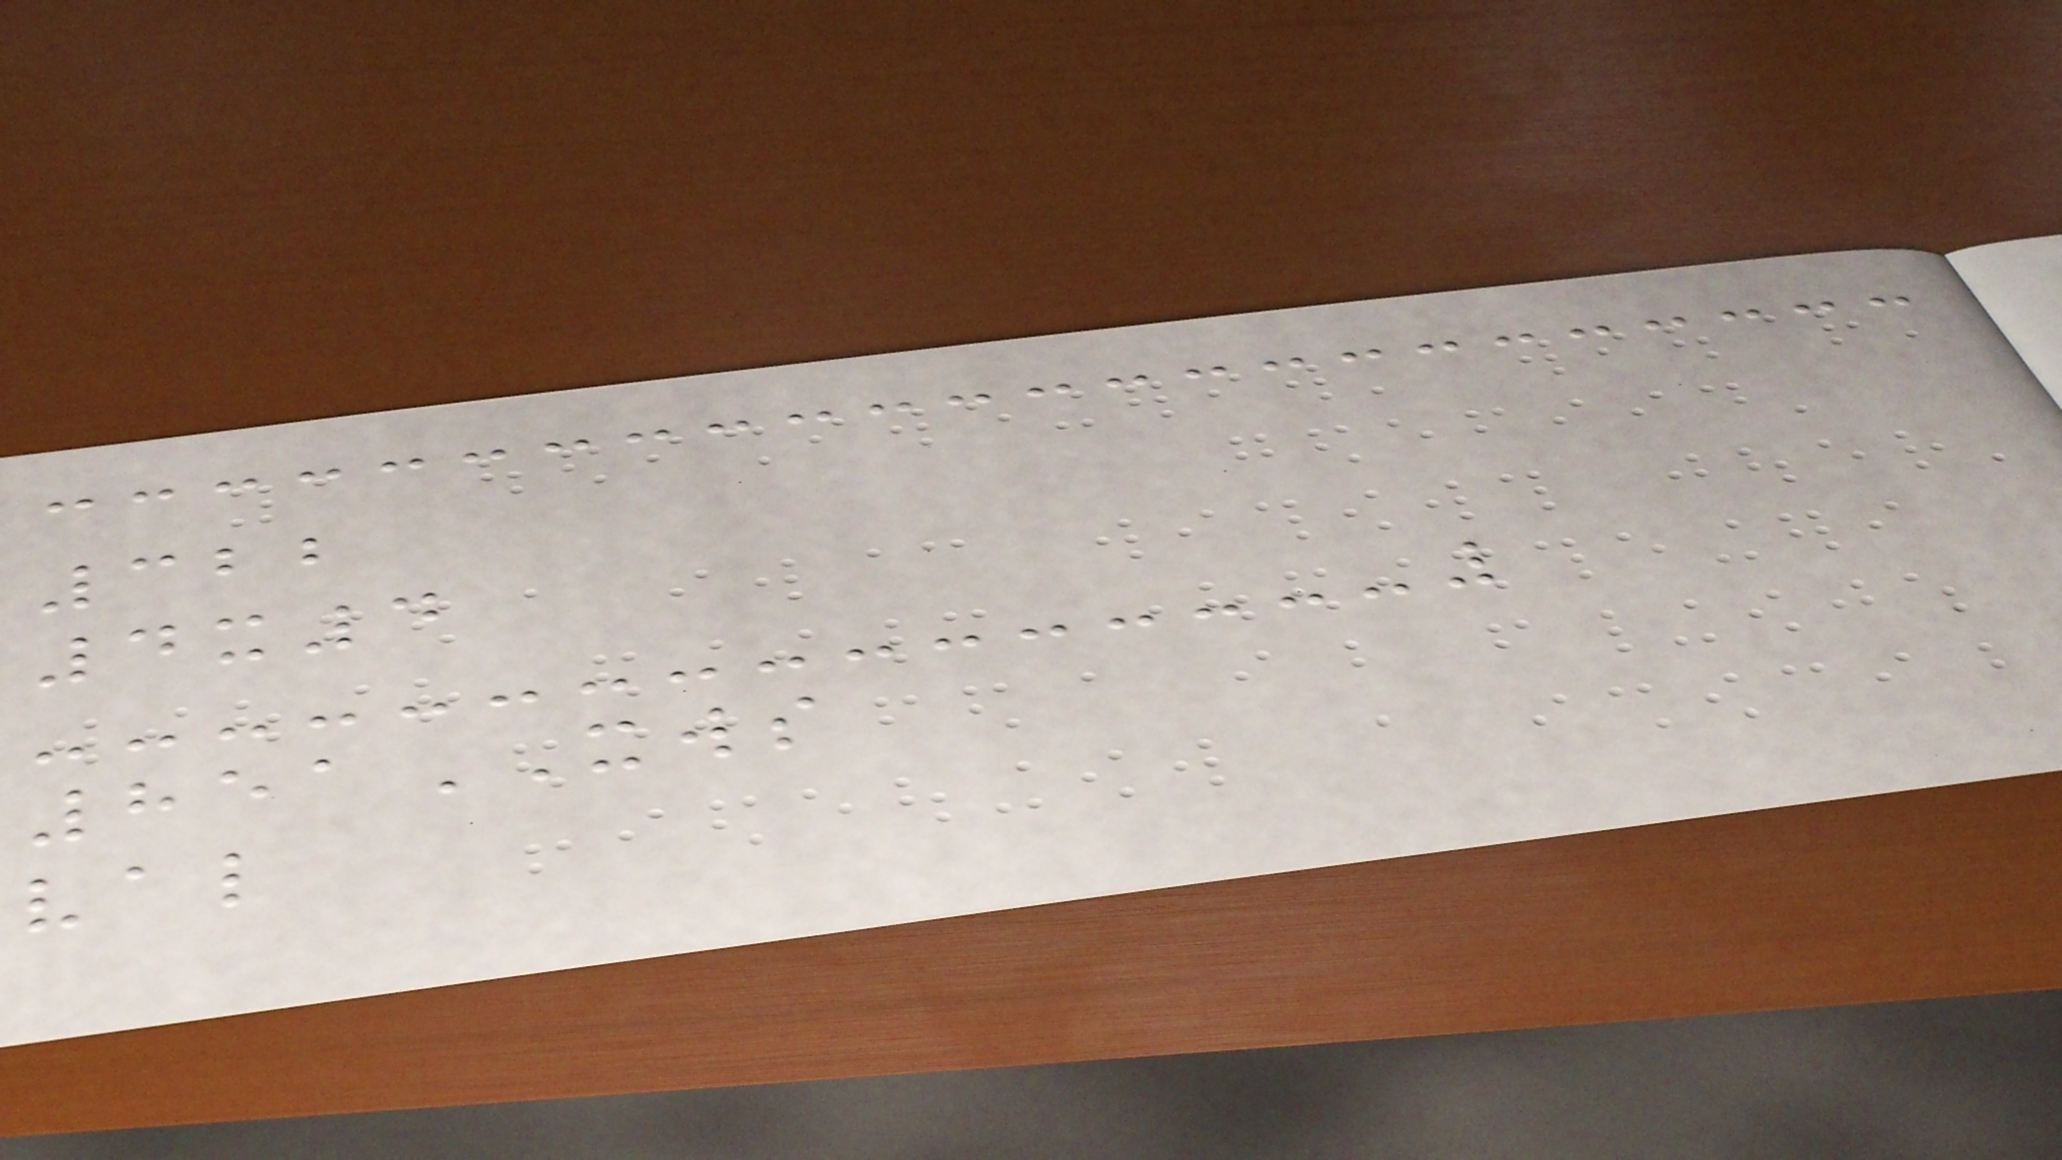322
4x4
851XWS
val
